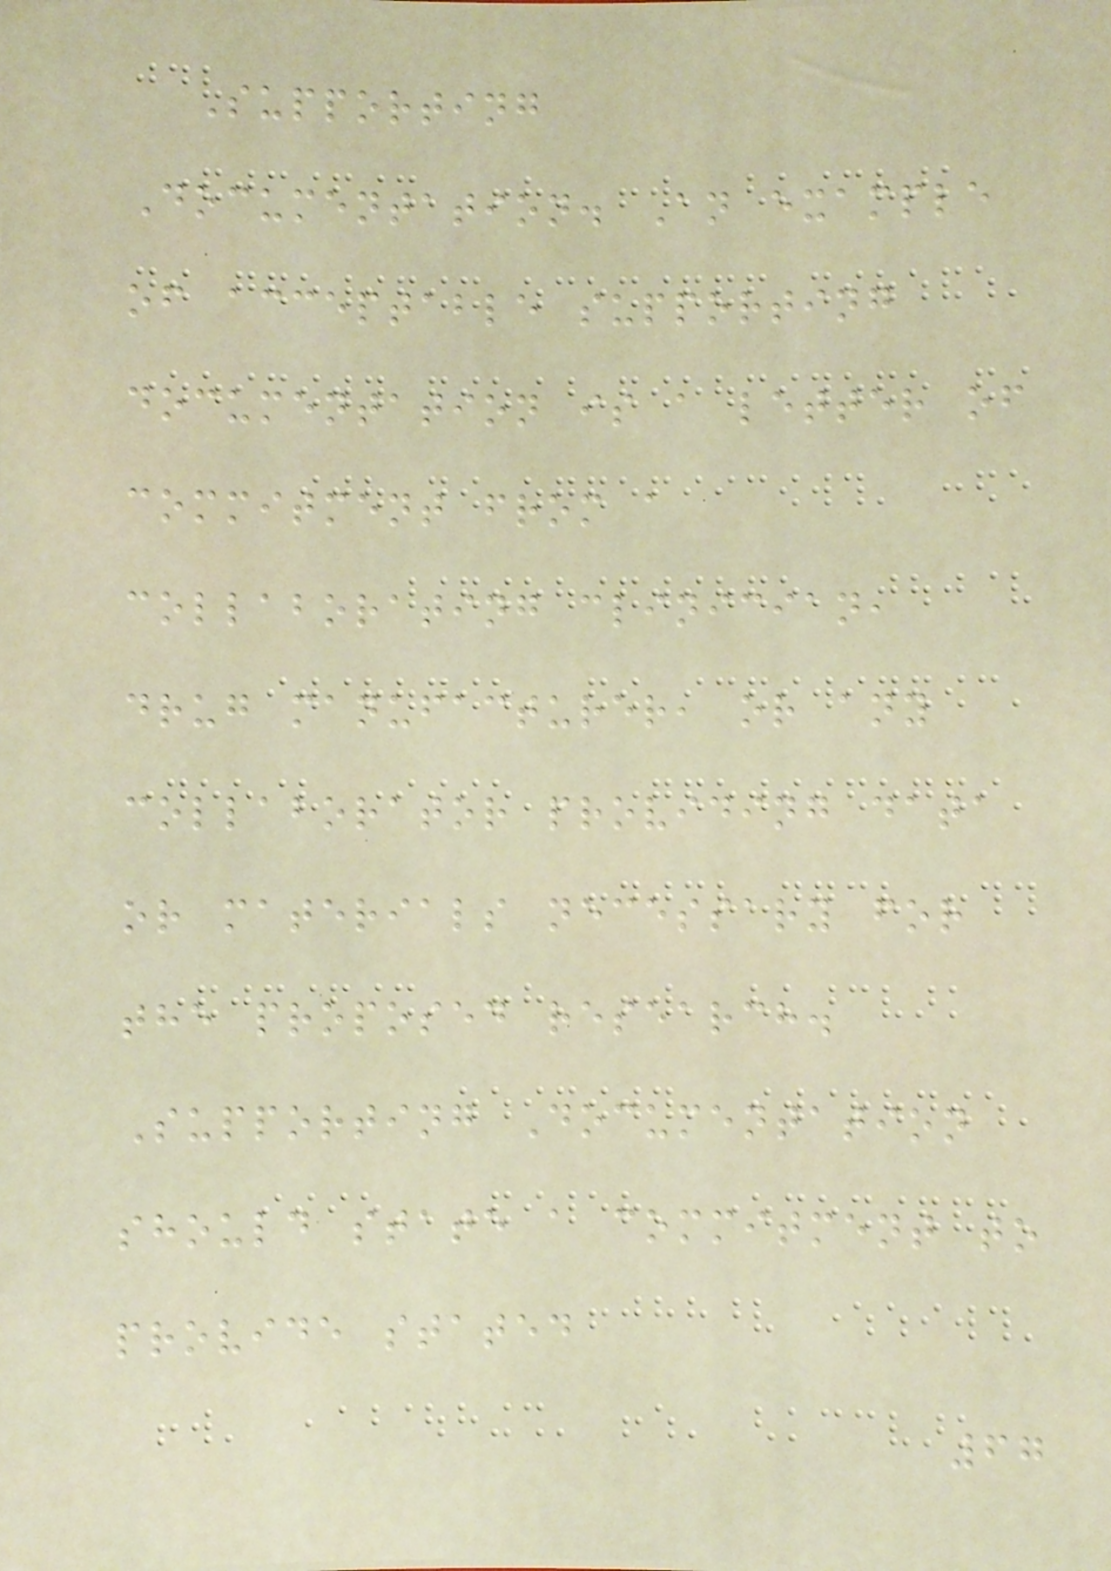Supporting
Documentation. An example
of acceptable supporting
documentation is a letter of
commitment from a
collaborating clinician,
drug manufacturer, or any
collaborator providing data
or materials necessary for
the proposed research.
Supporting Documentation
should state a commitment to
provide stated
67
